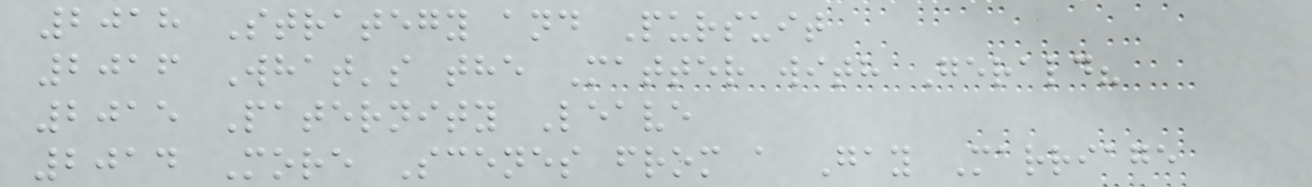2018 Strategy and Pursuit
2016 What's the Matter with Gerald?
2015 Paternity Leave
2014 More Scenes from a Gay Marriage
